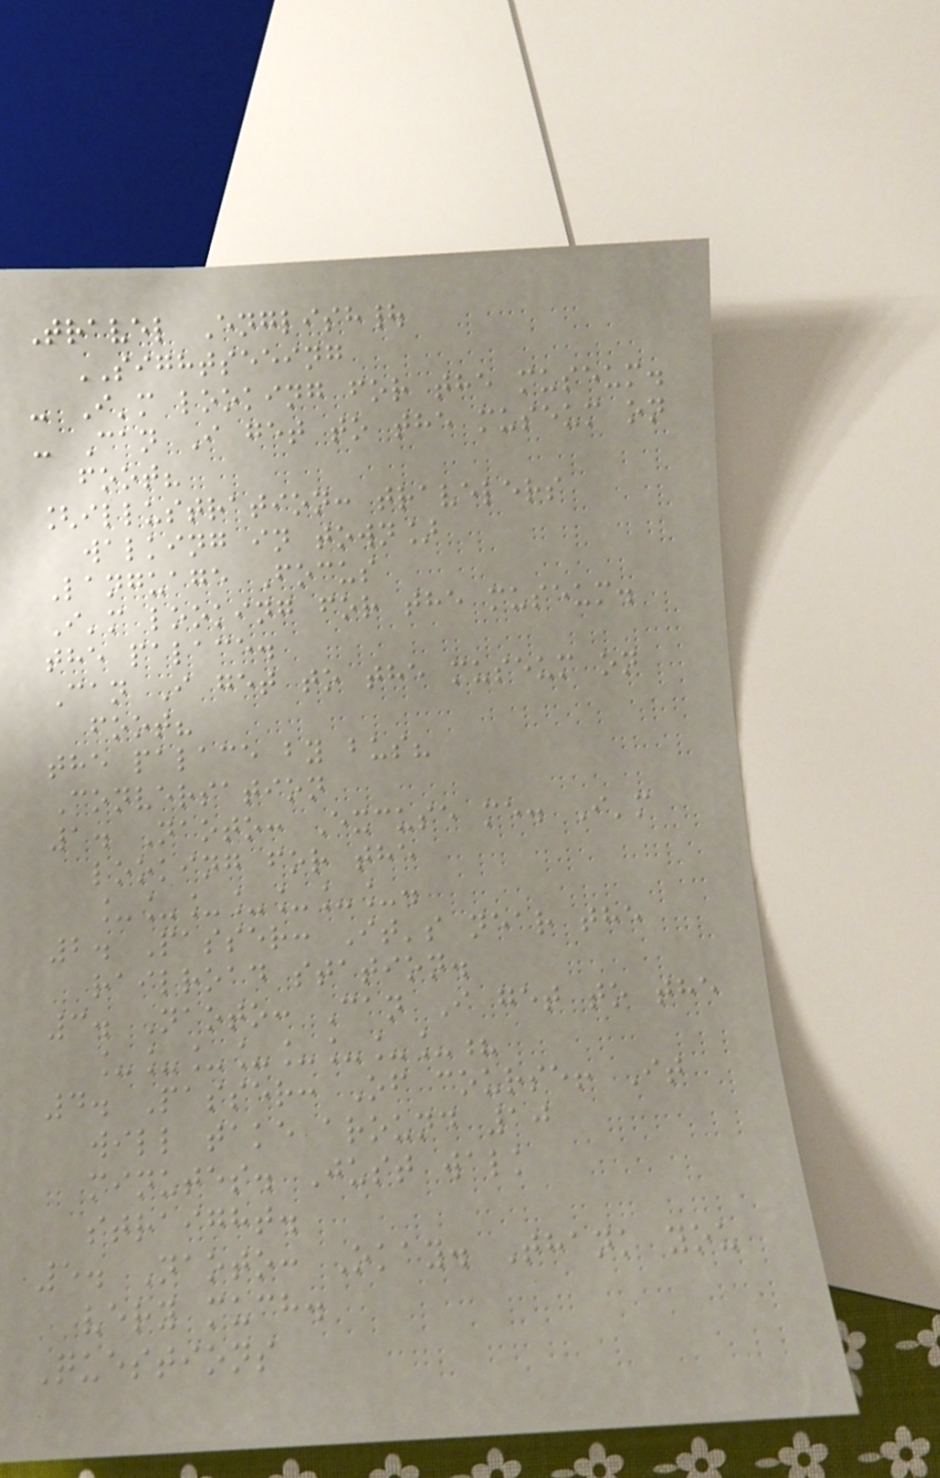Travel English|
SIGHTSEEING
- I'm looking for the museum.
- Can I get to the museum on
foot?
[illustration: travelers
walking in town]
Language Focus
I'm looking for the museum.
the palace.
Can I get to the museum on
foot?
the palace by bus?
Conversation
1. Naoto: Excuse me. I'm
looking for the
_______.
2. Passer: It's near the
railroad station.
3. Naoto: Can I get to the
________?
4. Passer: Of course! It
will take around 10
minutes. Just walk
straight.
5. Naoto: Okay. Thank you
very much.
Questions
